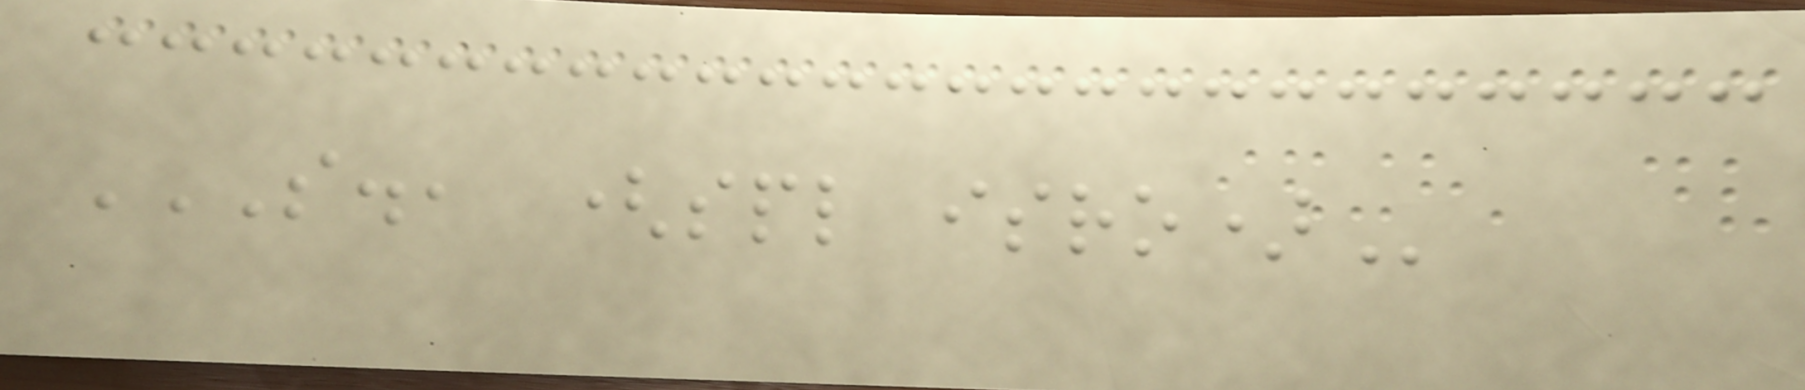S., (SPL ISRO)
